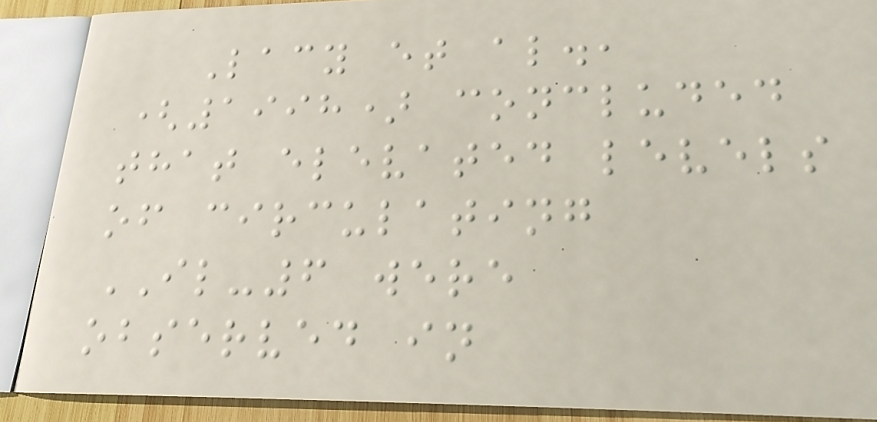Lacy et al.,
(1998) concluded
that elevated levels
of circulating
IL-6 were
observed in
